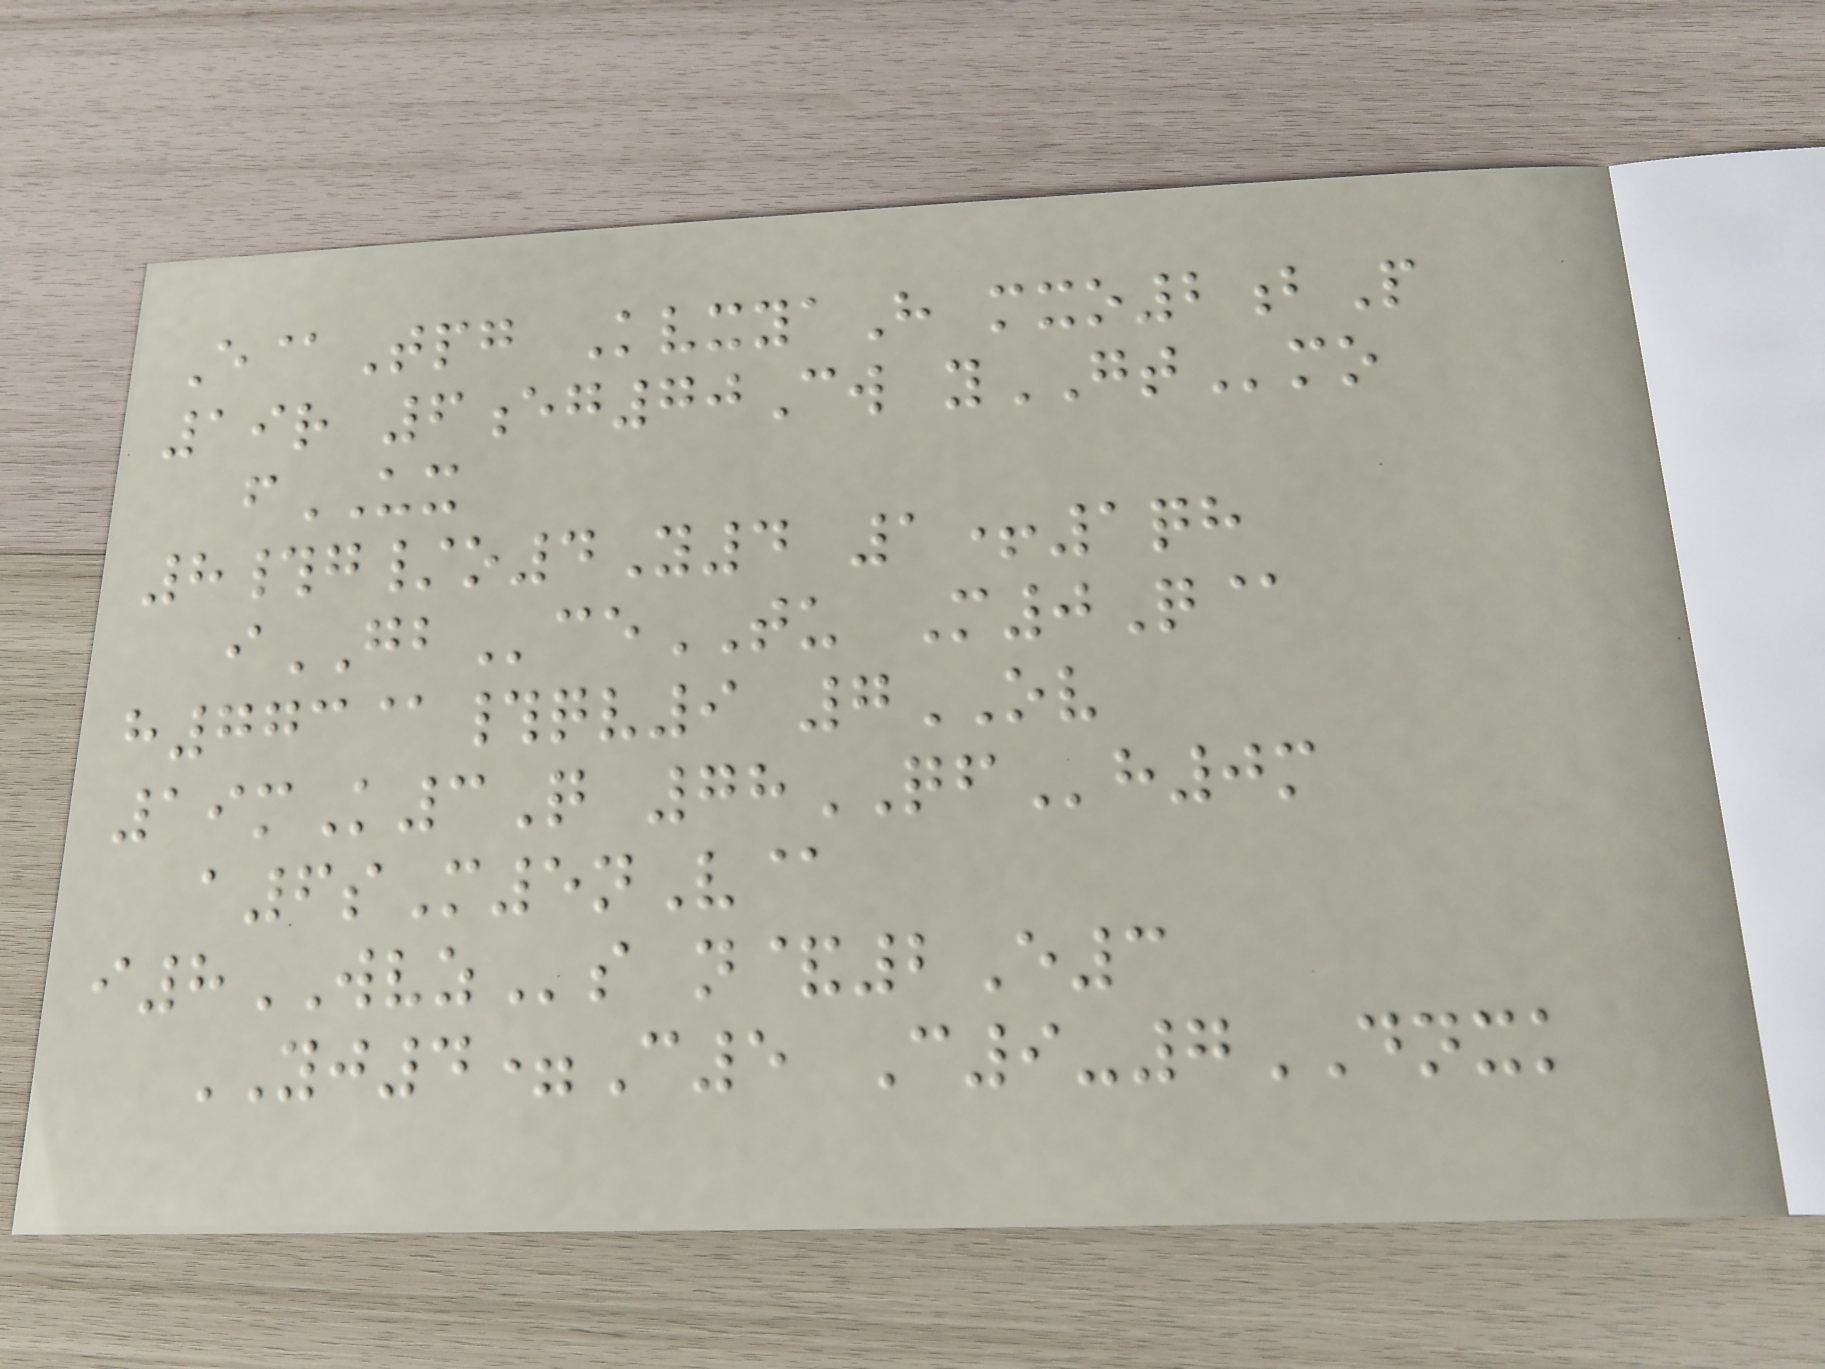E@Tpg KvxyaH mxo2bP
19r 6eg70Cw yGTmo
fUX
8#g/o4Y4 1+1qh
iGBceTU M0Q@
h773@#qv9 7OV
19mK3Q 78QFh0m
a6sM5nV@
i8WVZs n&2E3
YJ4=C5 C9-7DNXK
